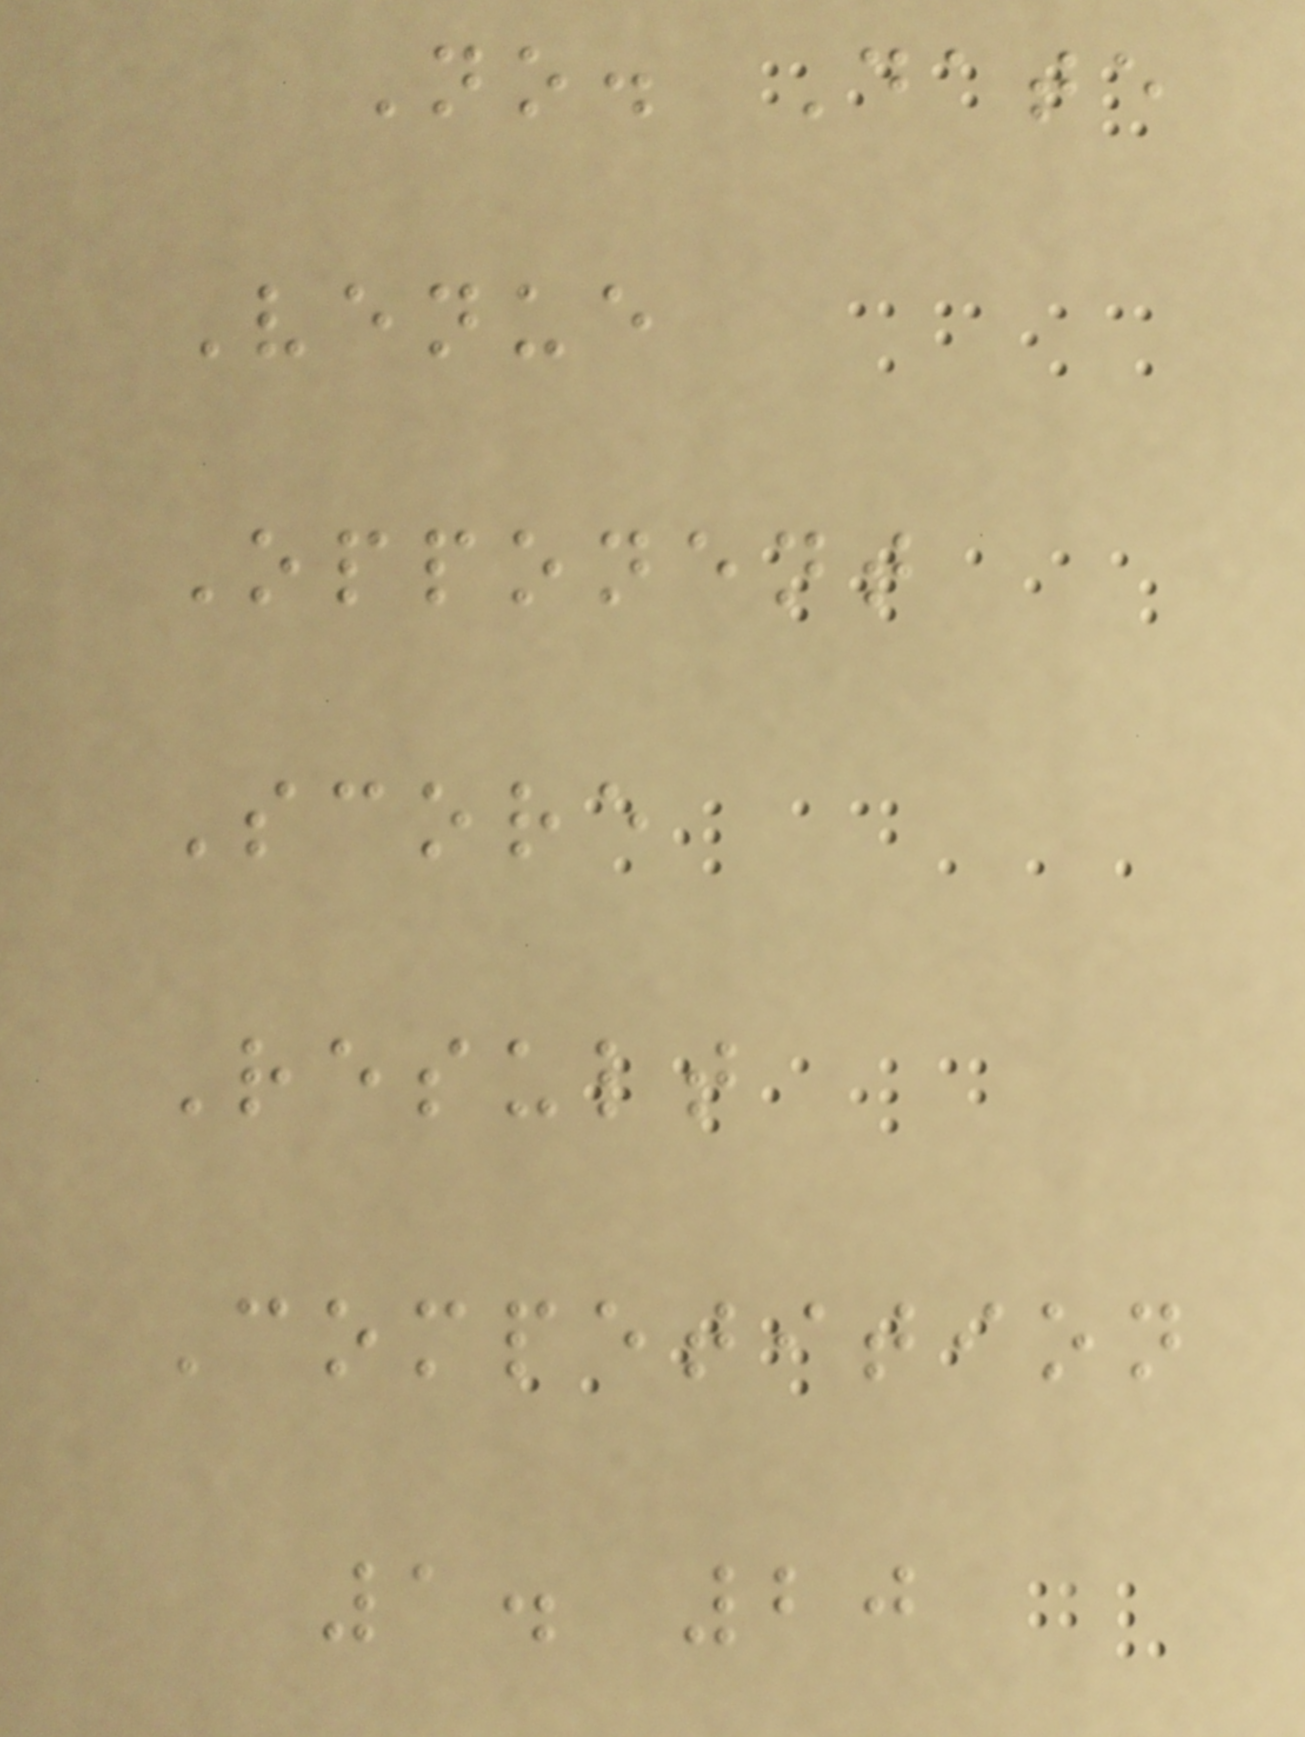No. Date
Venue
Opponent
Score
Result
Competition
1. 20
